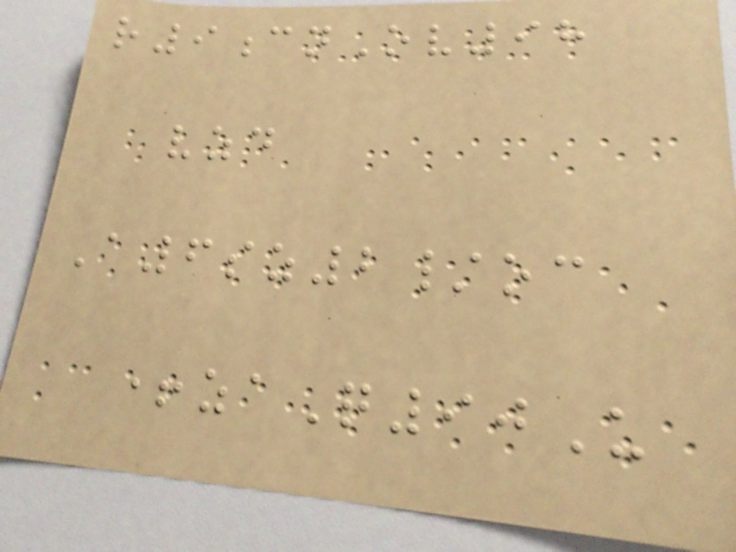r9cnOv98
vzd
A6sz2/oc
+zaQ90U
